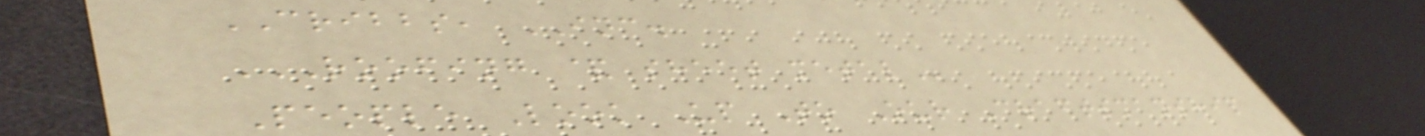CRIBBS, INC.
ROOFING & SHEET METAL
People Look Up To Our Craftsmanship
